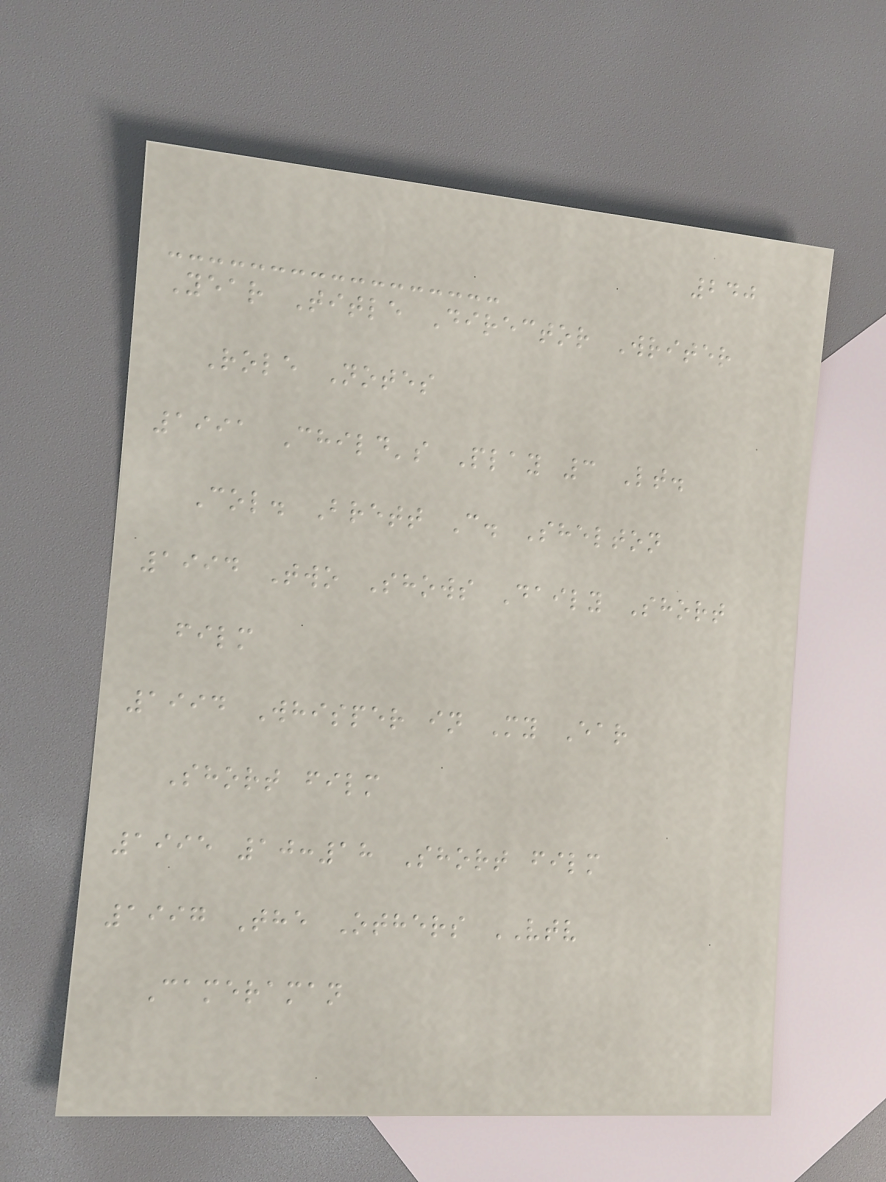240
Year Title Director Writer
Role Notes
1991 Child's Play 3 Lt.
Col. Brett C. Shelton
1994 Two Shows Daily Short
film
1994 Whisper in My Ear
Short film
1995 10:18 Short film
1997 The Others VTV
Cameraman
